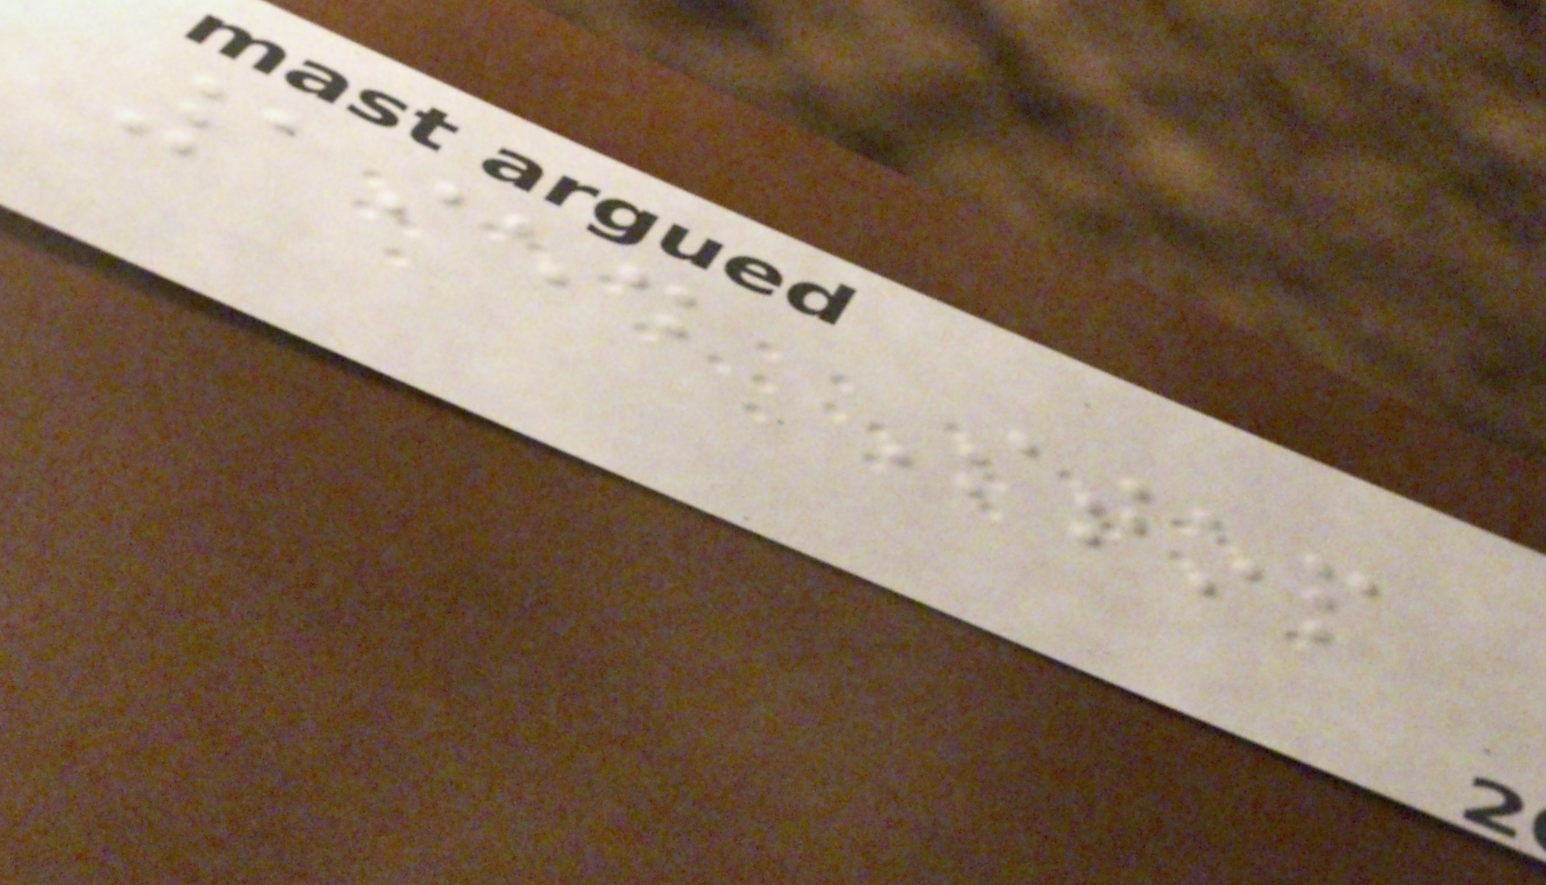1954 Stop
